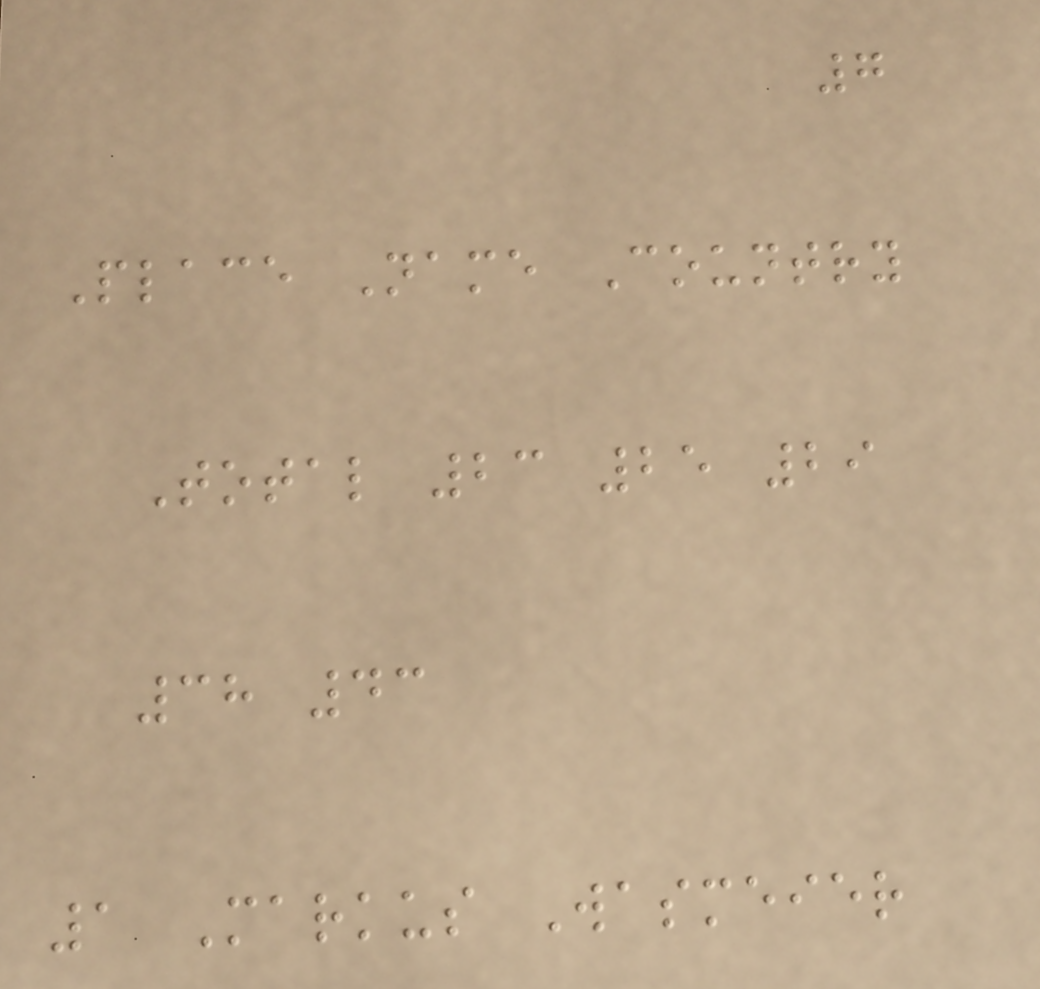7
Place Name Country
Total 23 25 29
38 43
1 Markus Wasmeier
